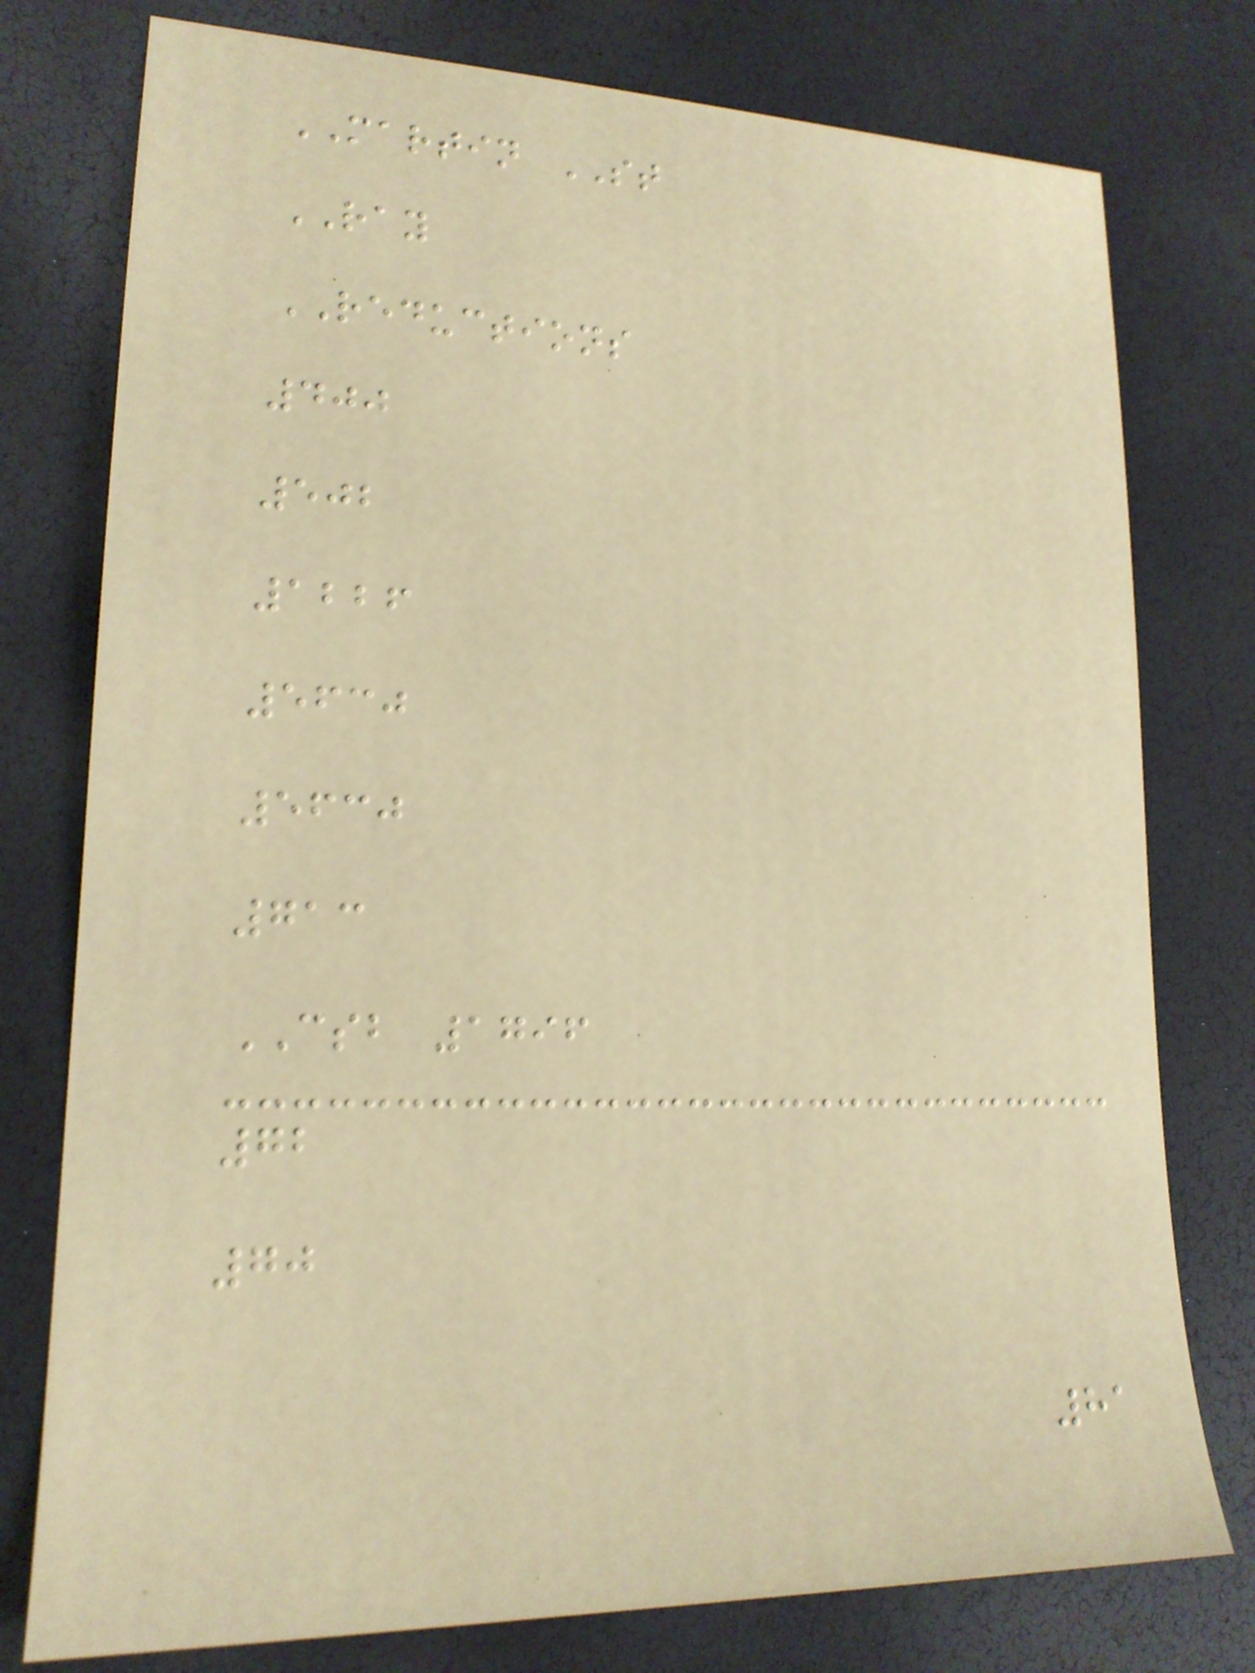MARTIN ST
RAY
REDUCTIONS
400
502
1226
5630
5630
713
CSB 1796
72
70
81
